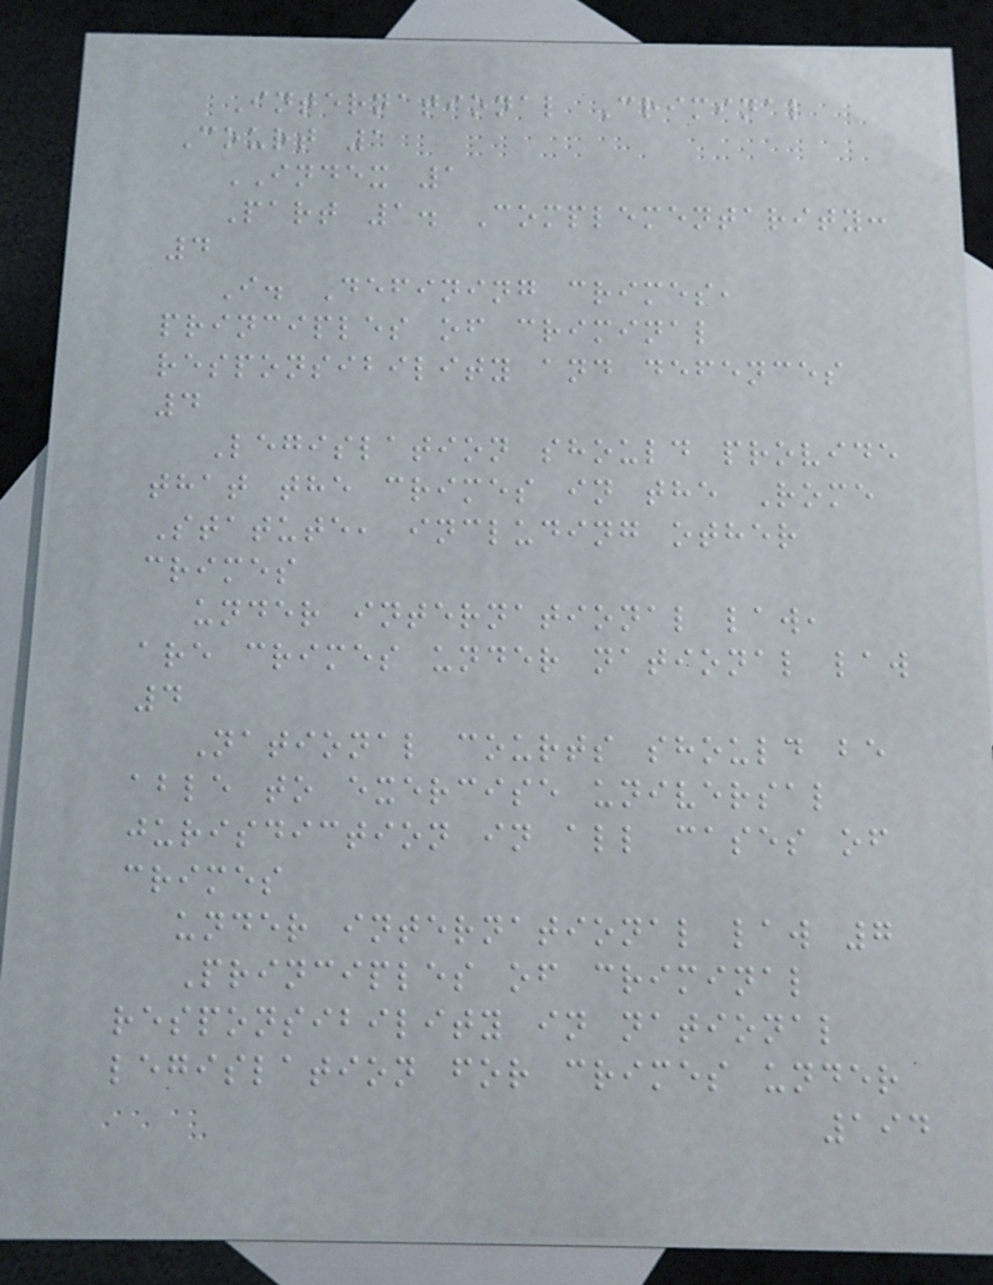International Criminal
Court 1
INDEX 1
Part 1. Complementarity:
4
I. Defining crimes,
principles of criminal
responsibility and defences
4
Legislation should provide
that the crimes in the Rome
Statute, including other
crimes
under international law,
are crimes under national law
4
National courts should be
able to exercise universal
jurisdiction in all cases of
crimes
under international law 7
Principles of criminal
responsibility in national
legislation for crimes under
194
